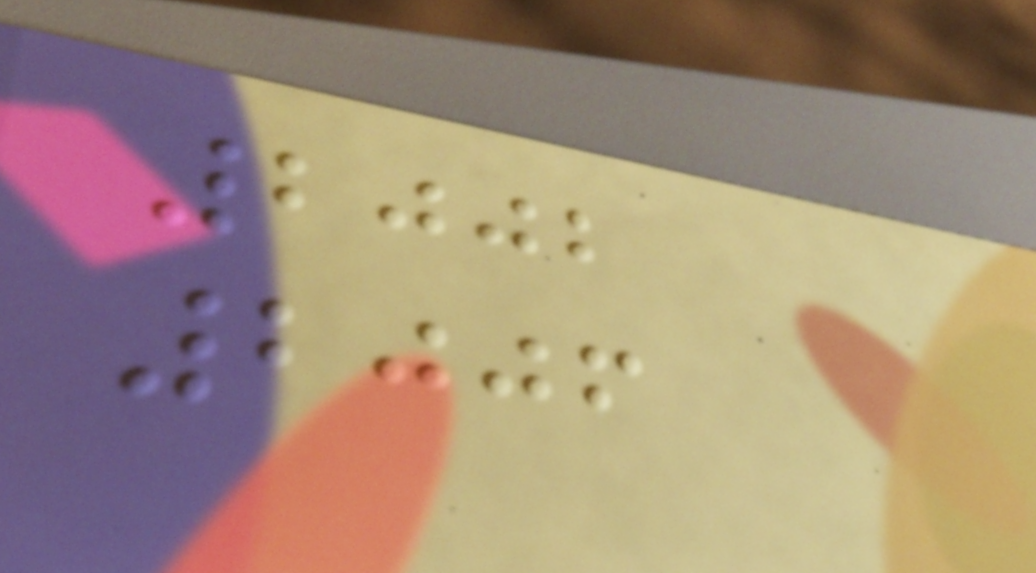2002
2006
